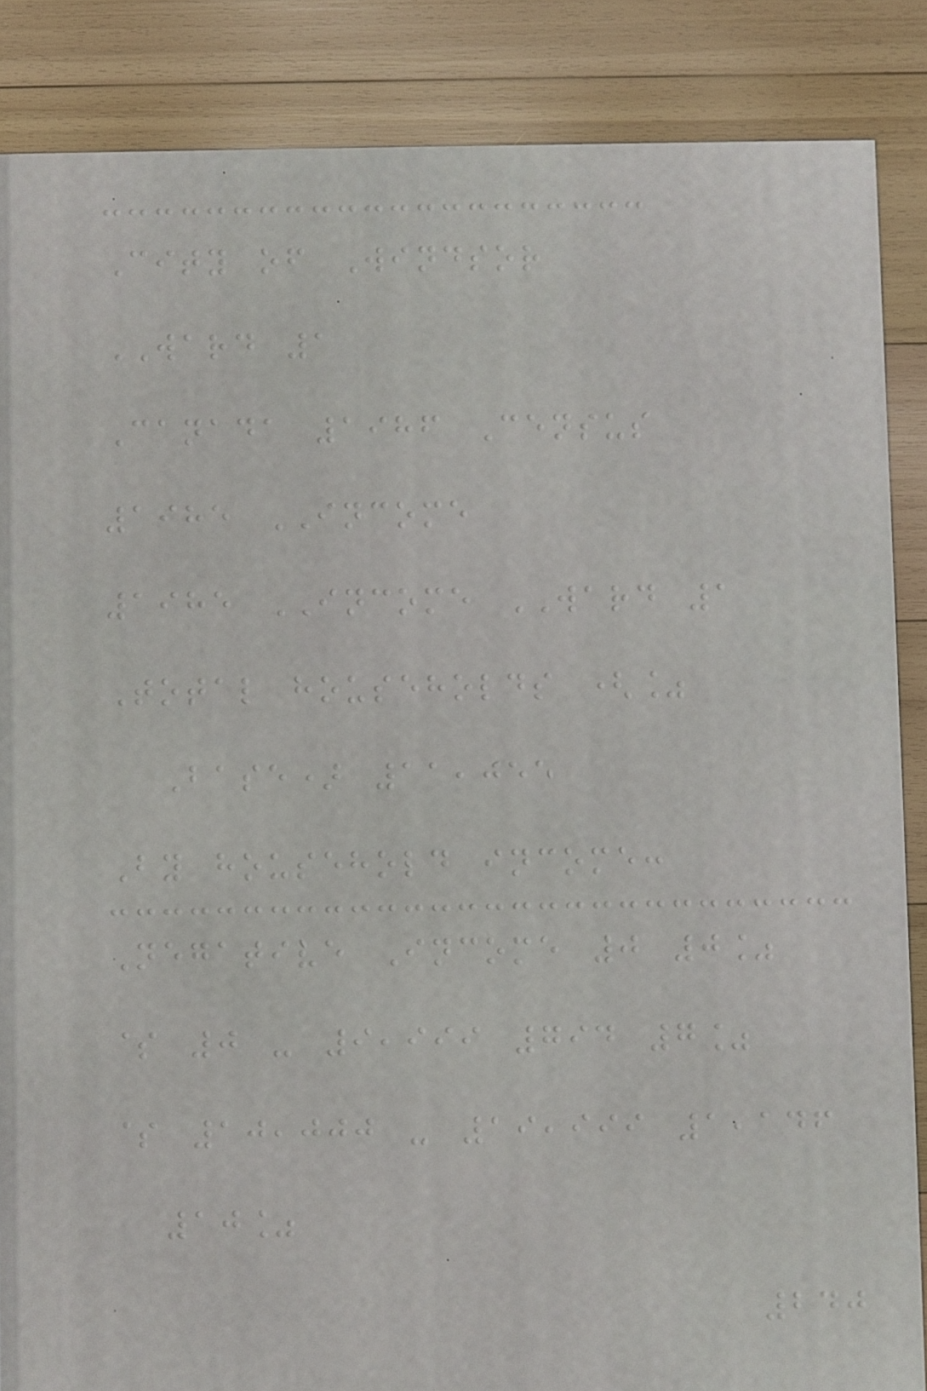City of Windsor
WARD 1
Canada 1986 Census
1985 INCOME
1985 INCOME WARD 1
Total households (%
Base) 11,055
By household income:
Negative Income 0 0%
$ 0 - 9,999 794 7%
$ 10,000 - 19,999 1,146
10%
240
